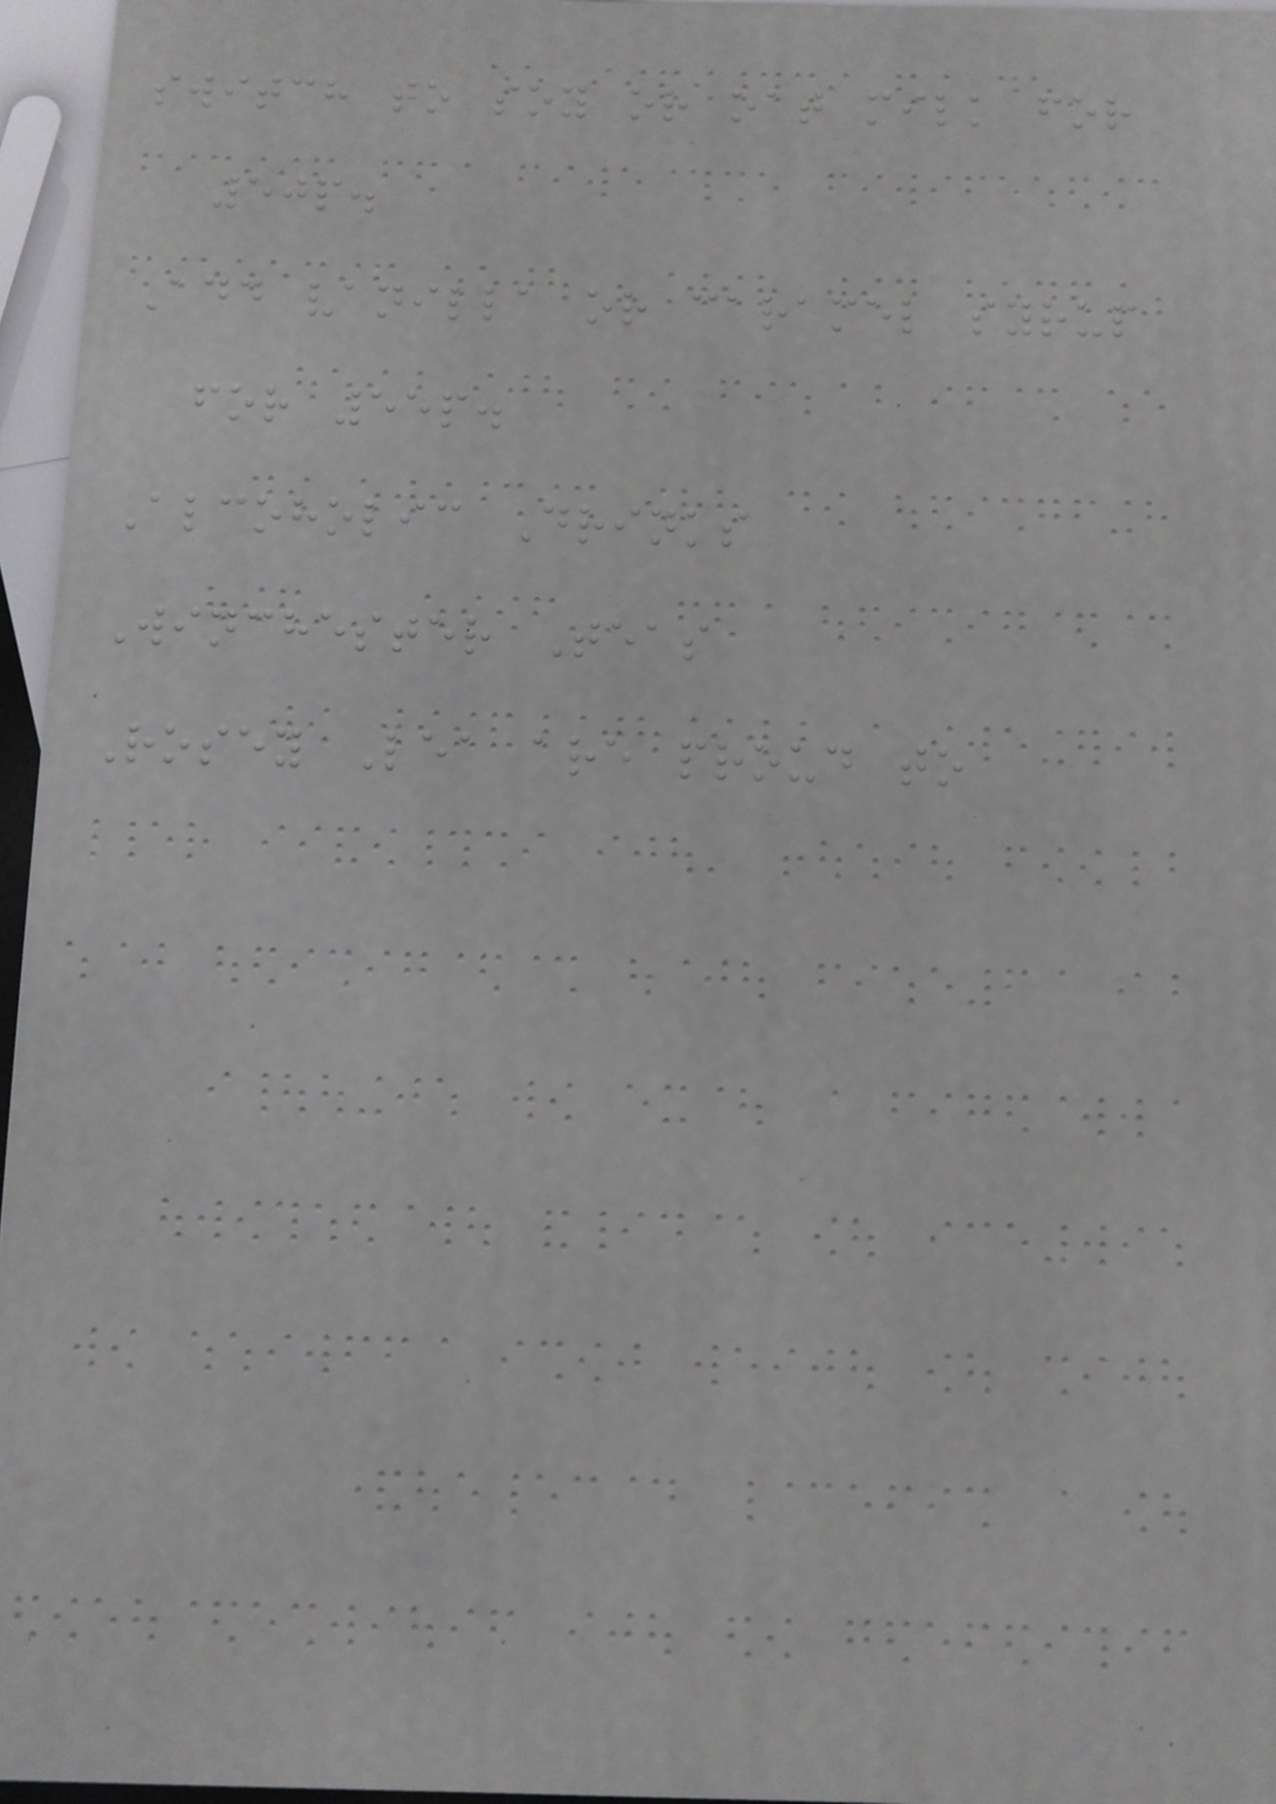switch to soy or oat milk for
50p.
Add vanilla or caramel syrup
for 55p.
Alcoholic Drinks
Winchester Teas
Rosey Lea are proud to
